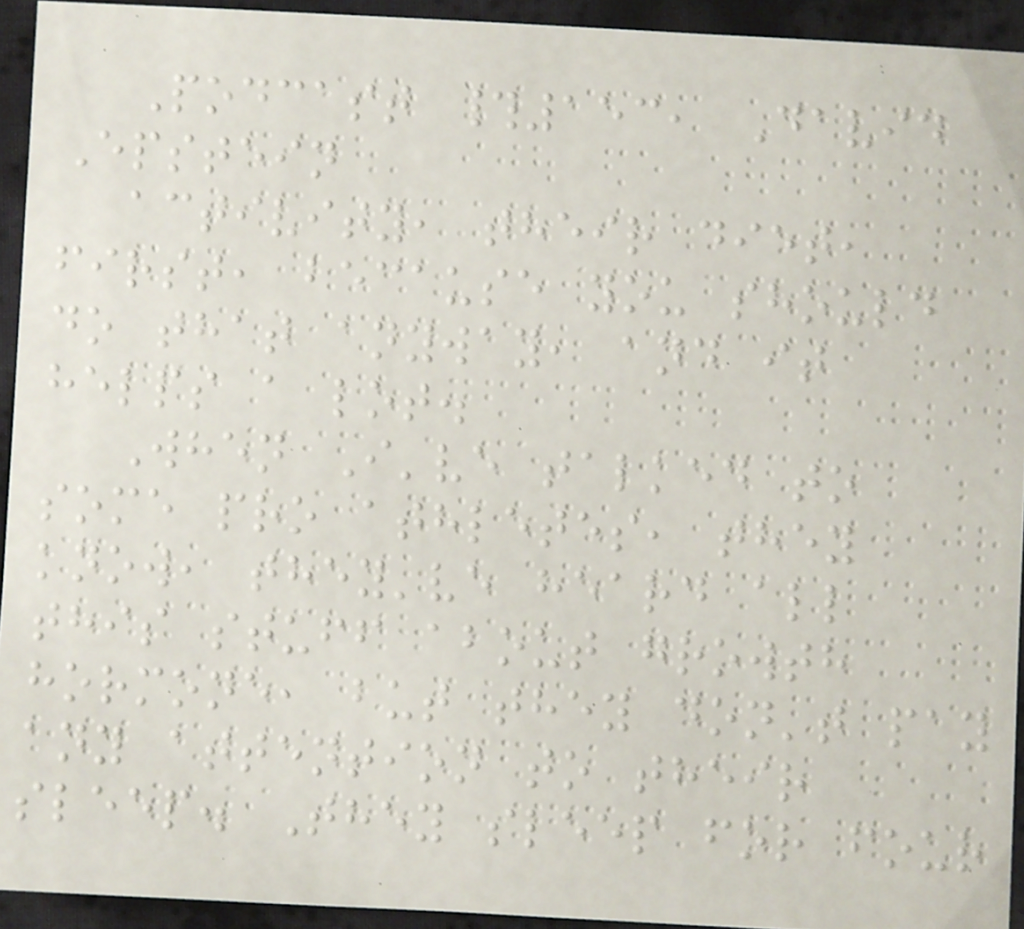Podcast #153, David
Epstein
activity, their diet,
first, because you should
do that anyway, and it
helps a lot.
When I've talked to
some pro athletes, they
know, they've heard all
this stuff about growth
hormone, but they don't pay
any attention to their
sleep. They sleep for four
